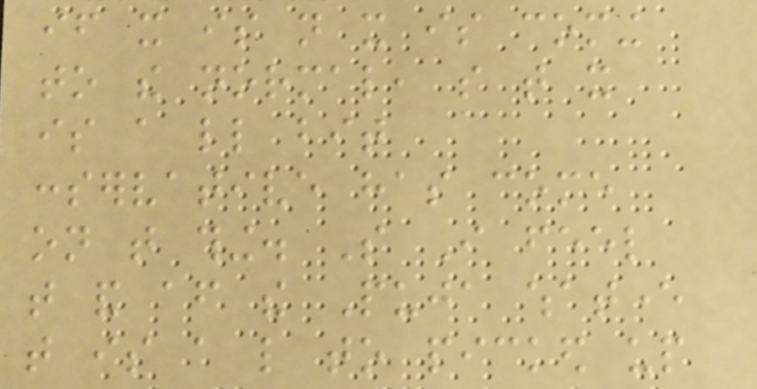if it is not it is coming
to the normal, so that it
is a little bit
conservative has come
on that thing. So I feel
that and after the Puja whatever
that is a like to picked up
